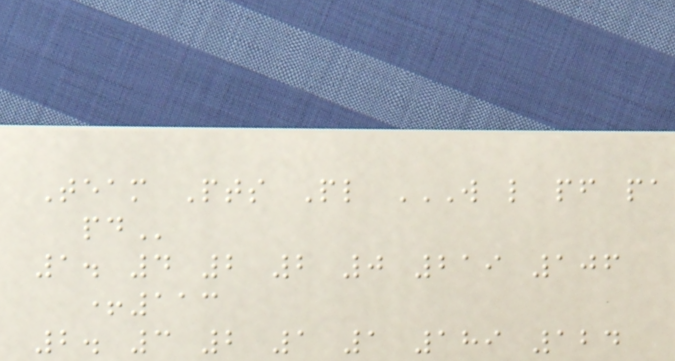Team Pts Pl W L PF PA
PD
1. 4 2 2 0 219 106
+113
2. 3 2 1 1 189 124
